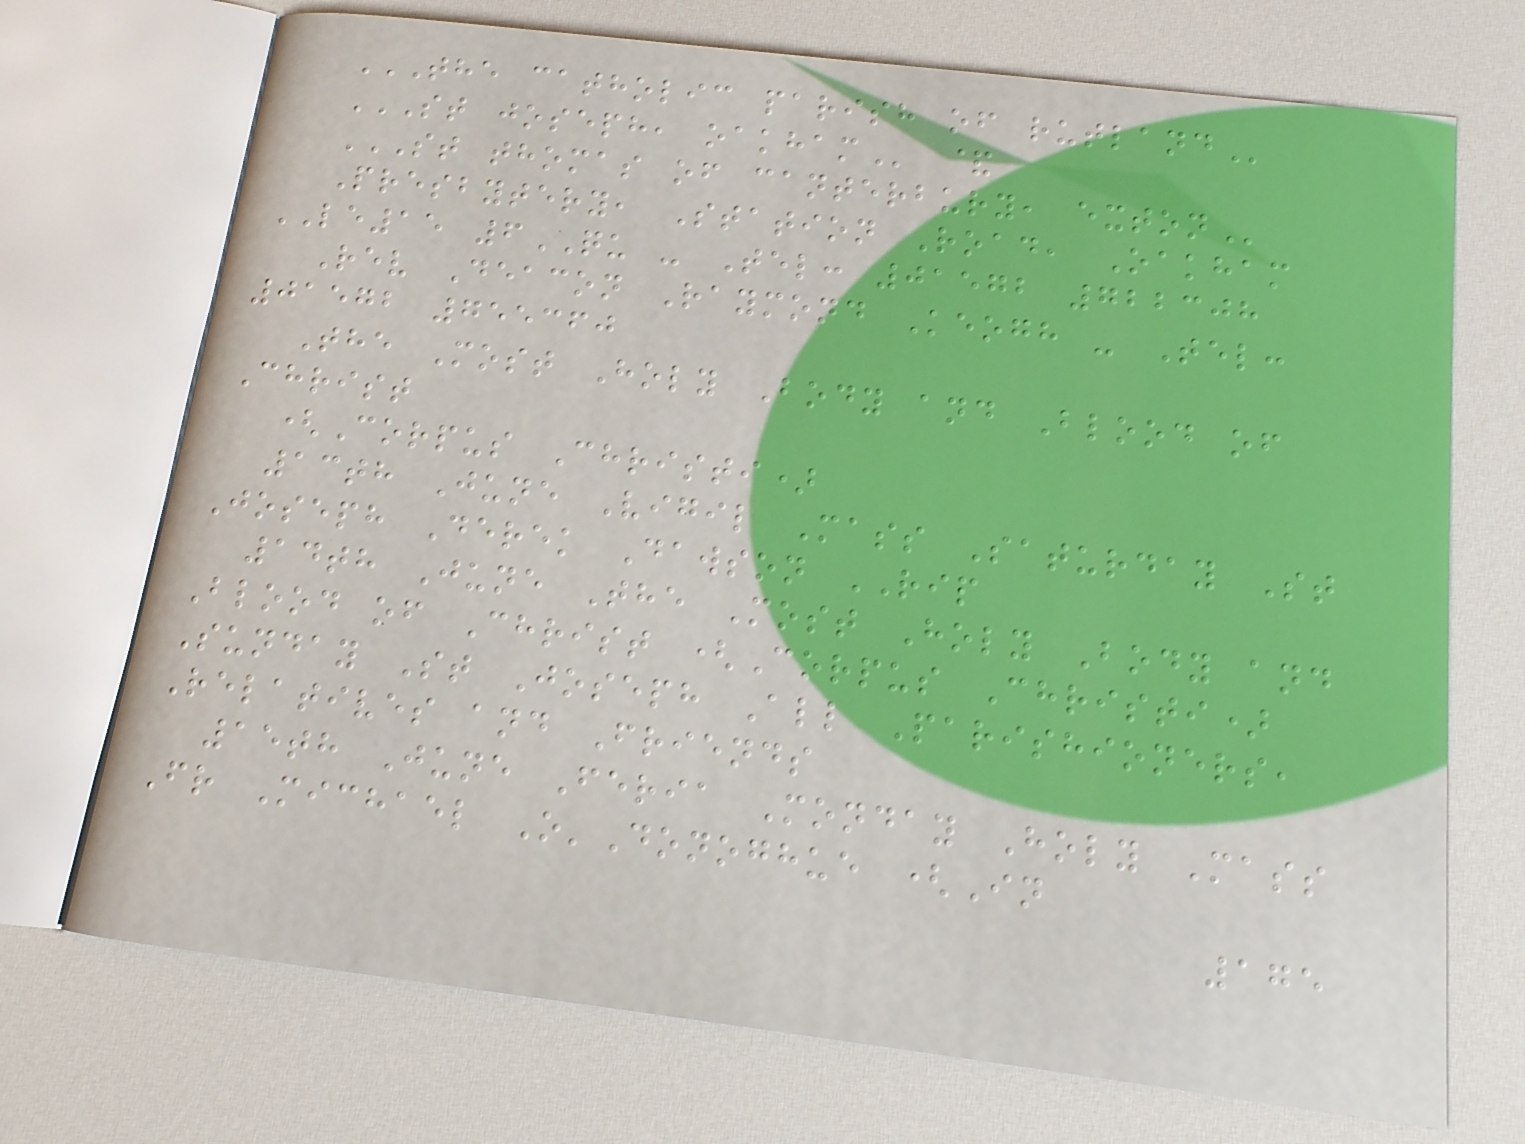THE CATHOLIC PARISH OF RUTLAND
ST JOSEPH, OAKHAM &
ST THOMAS OF CANTERBURY, EXTON
Presbytery, Station Road, Oakham
LE15 6QU - Tel: 01572 722308
Rev Deacon Raymond Keogh - Tel:
01572 755360
The Most Holy Body and Blood of
Christ
(Corpus Christi)
13th June Vigil Mass Saturday St
Joseph Derek Dawson RIP
14th June The Most Holy Body and
Blood of Christ (Corpus Christi)
Sunday St Joseph All Parishioners,
Relatives and Friends
15th June Feria Monday Holy Mass
Fr Michael O'Donoghue (In
175
